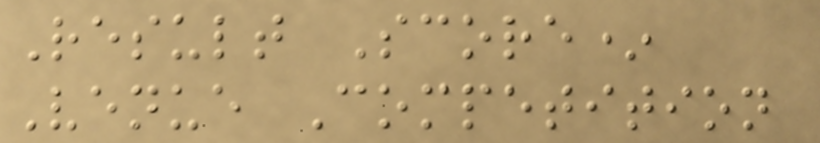Result Score*
Venue Competition
